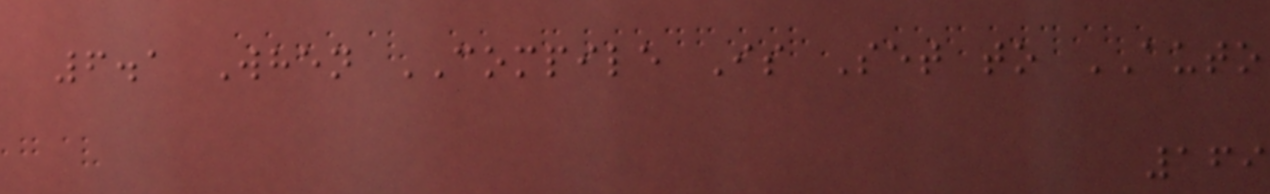6.1 When COMPILE Is Set to AUTO
169
